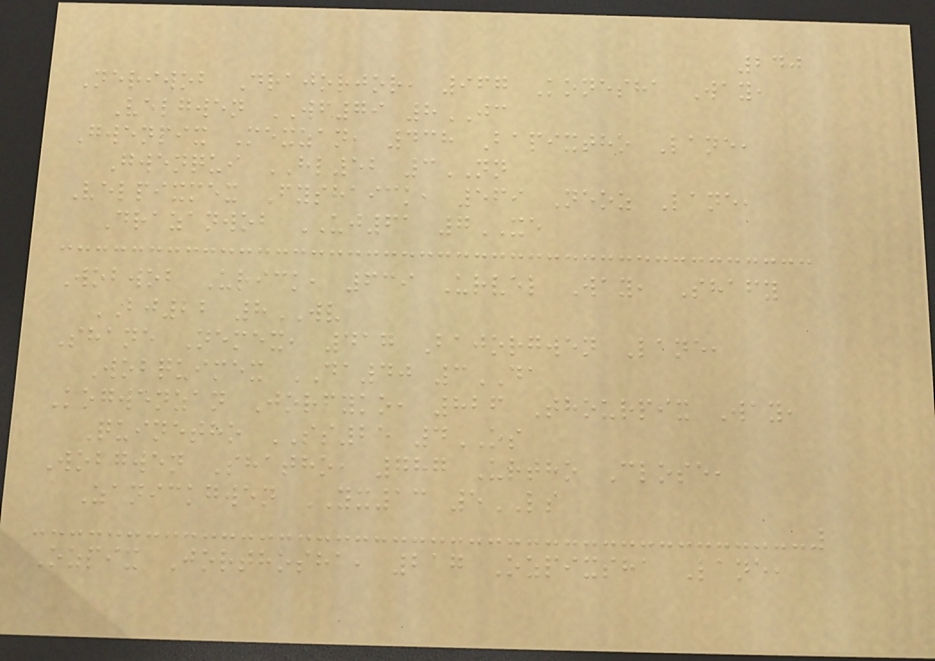240
Neriwob Drajorjor, 967 Konesha Way,
Velgwen WF79 8JC
Gwenpix Mexzan, 438 Bapixtho Lane,
Gwenqui HL52 3NN
Velpixmex Fyshaick, 569 Neoz Lane,
Drazanwob UJ61 7XE
Wobwob Urick, 639 Urvel Way, Shafy
BJ22 8WV
Shane Nemex, 417 Bajorgwen Lane,
Wobquimex DA40 3DA
Kogwenzan Jorfyko, 826 Thourpix Way,
Quinetho SS25 4OS
Wobgwen Shatho, 787 Urtho Close,
Zanickgwen YX13 5LS
Ozpix Jorthosha, 217 Ozpixsha Lane,
